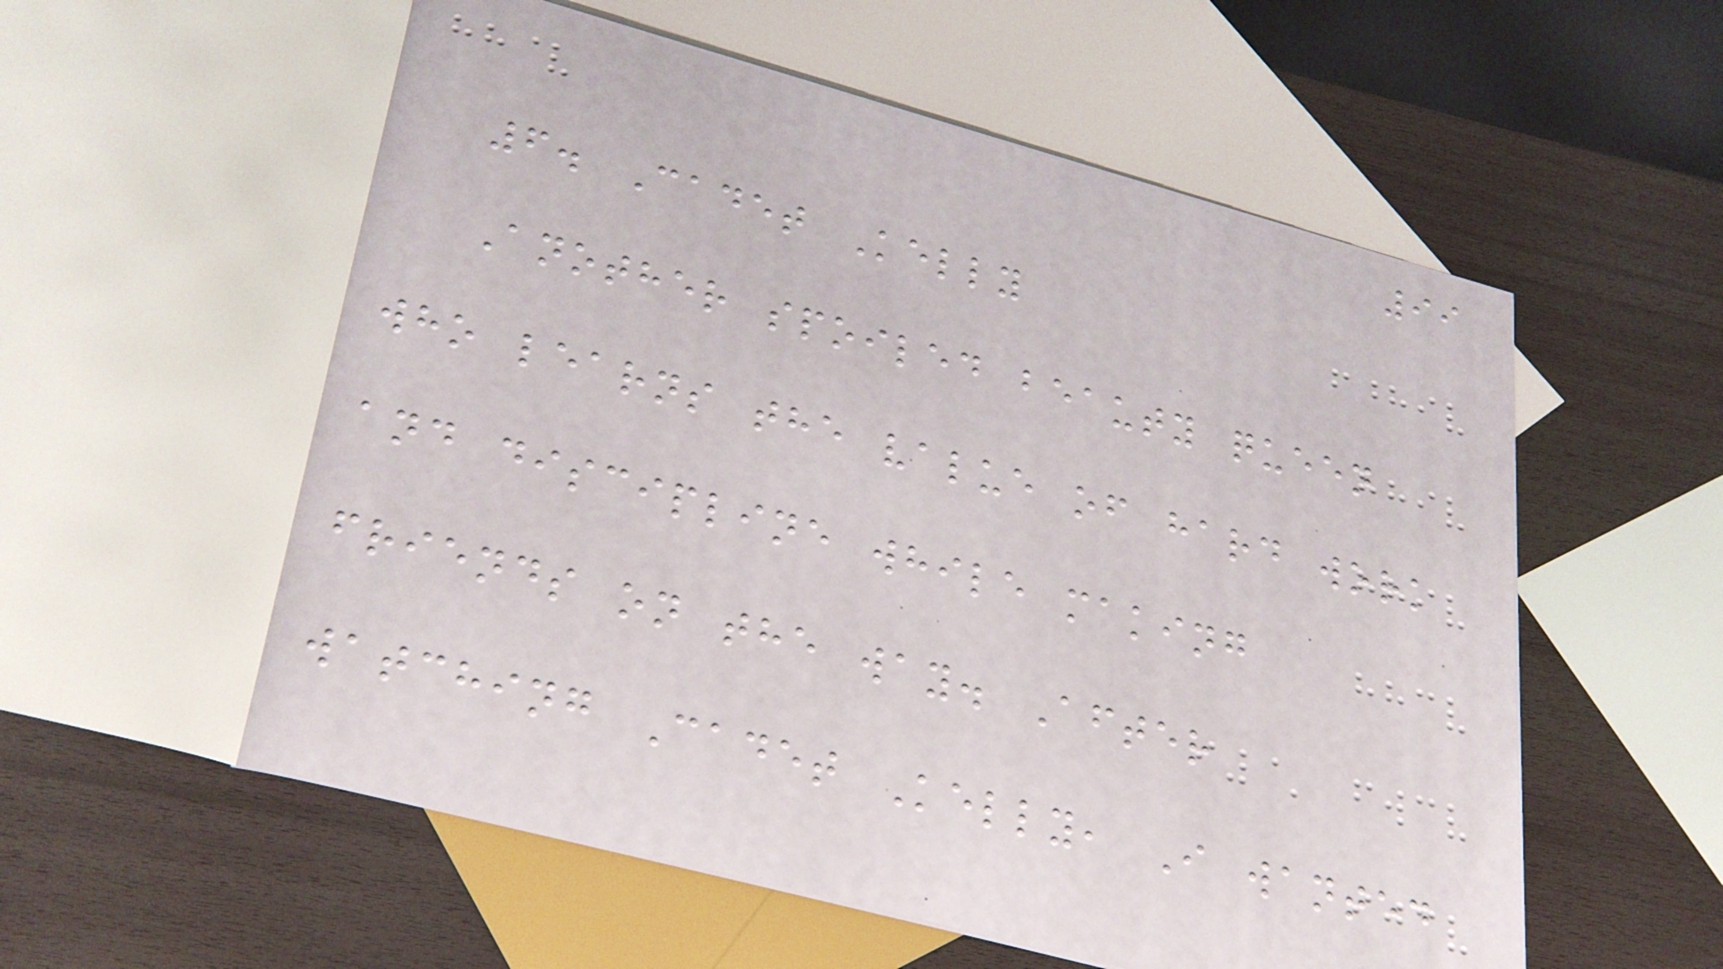99
6. Cadet Kelly
Another spoiled beauty queen
who learns the value of hard work
and discipline while making
friends on the way. After
watching Cadet Kelly, I wanted
